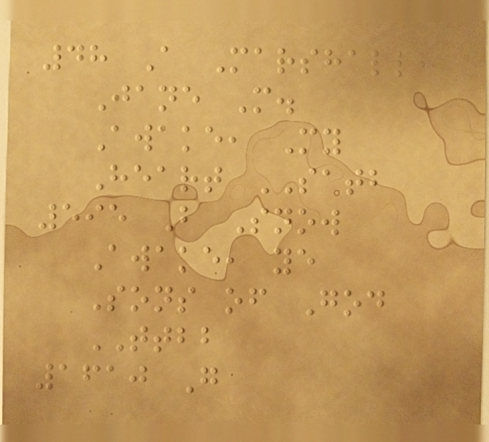48 A Marshall,
Jane M.
Awake, My
Heart SATB
595 B Snow
Awake, ye
Sons of God
TTBB
1610 G
